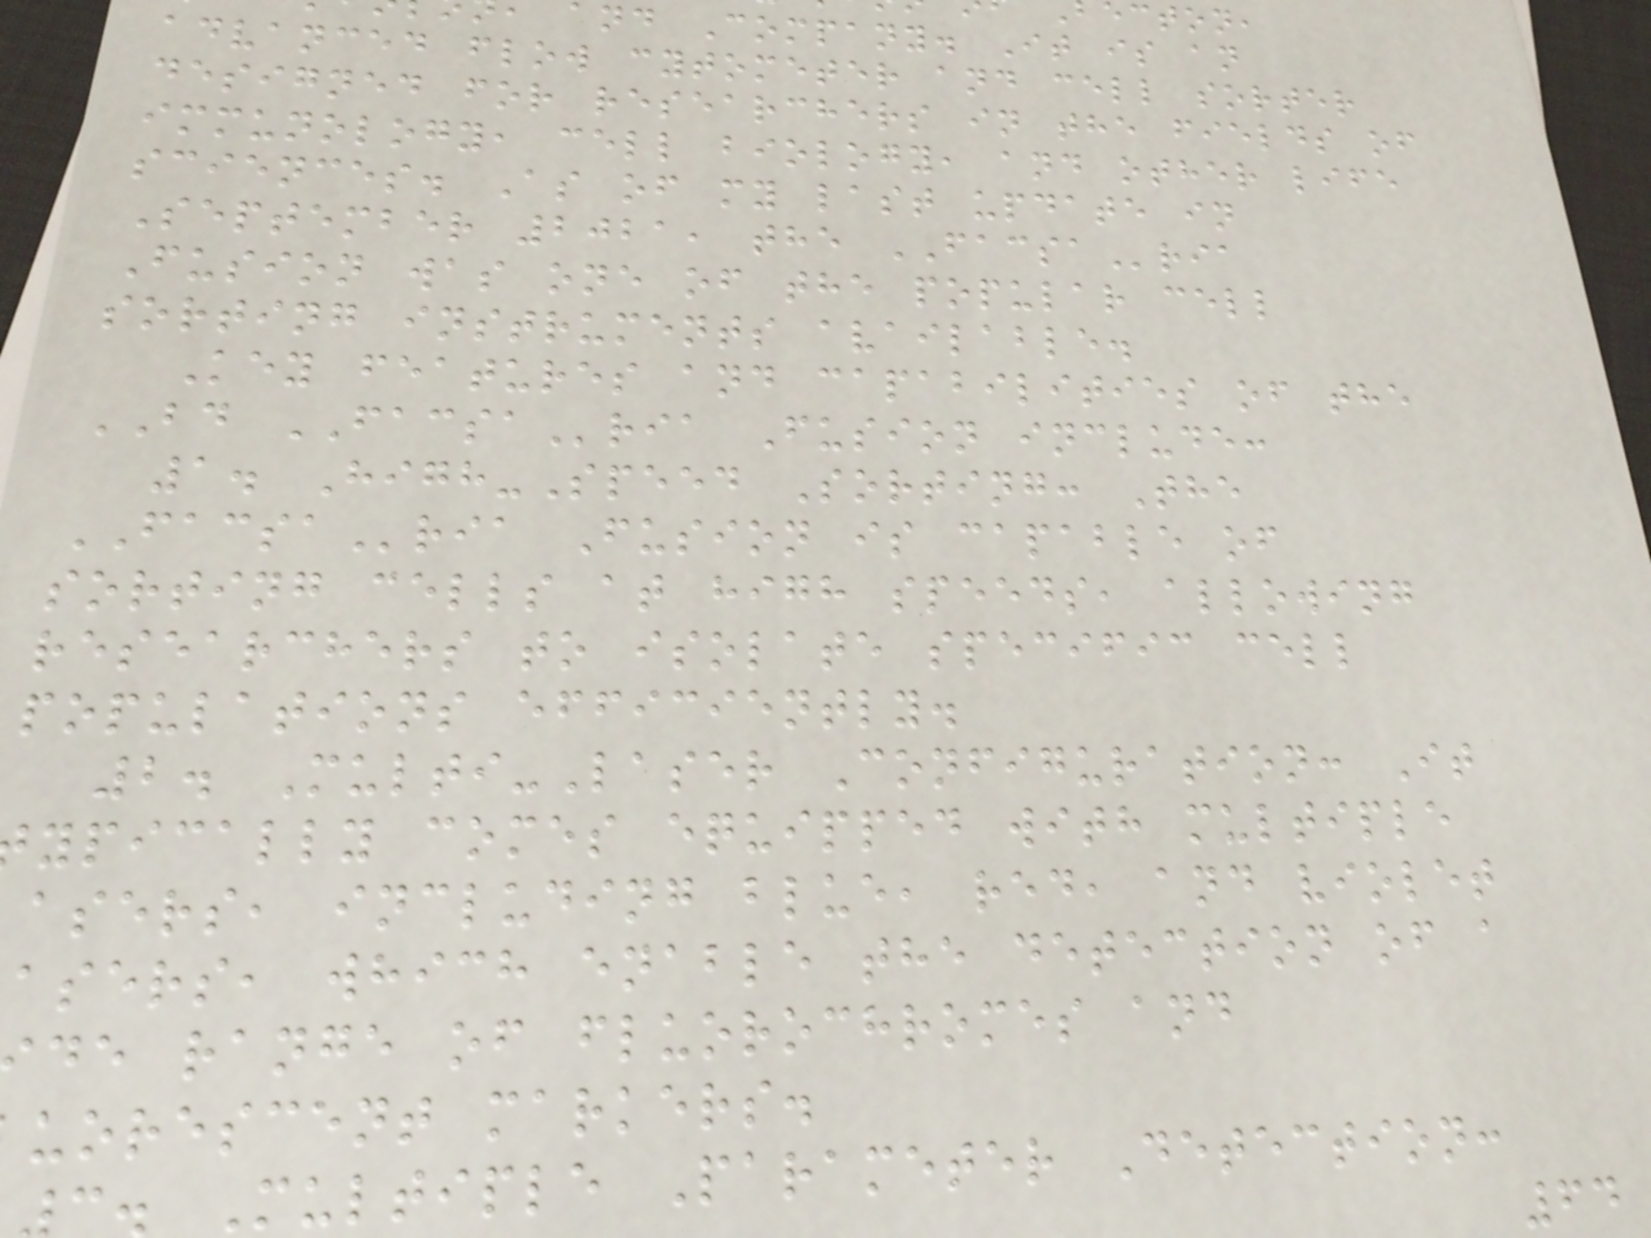and Company. It is an
advanced flow cytometer and cell sorter
designed for researchers in the fields of
immunology, cell biology, and other life
sciences. As of my last update in
September 2021, the FACSAria
Fusion was one of the popular cell
sorting instruments available.
Key features and capabilities of the
BD FACSAria Fusion include:
1. High-Speed Sorting: The
FACSAria Fusion is capable of
sorting cells at high speeds, allowing
researchers to isolate specific cell
populations efficiently.
2. Multi-Laser Configuration: It
ypically comes equipped with multiple
asers, including blue, red, and violet
asers, which enable the detection of a
de range of fluorochromes and
uorescent markers.
Multiple Parameter Detection:
64
